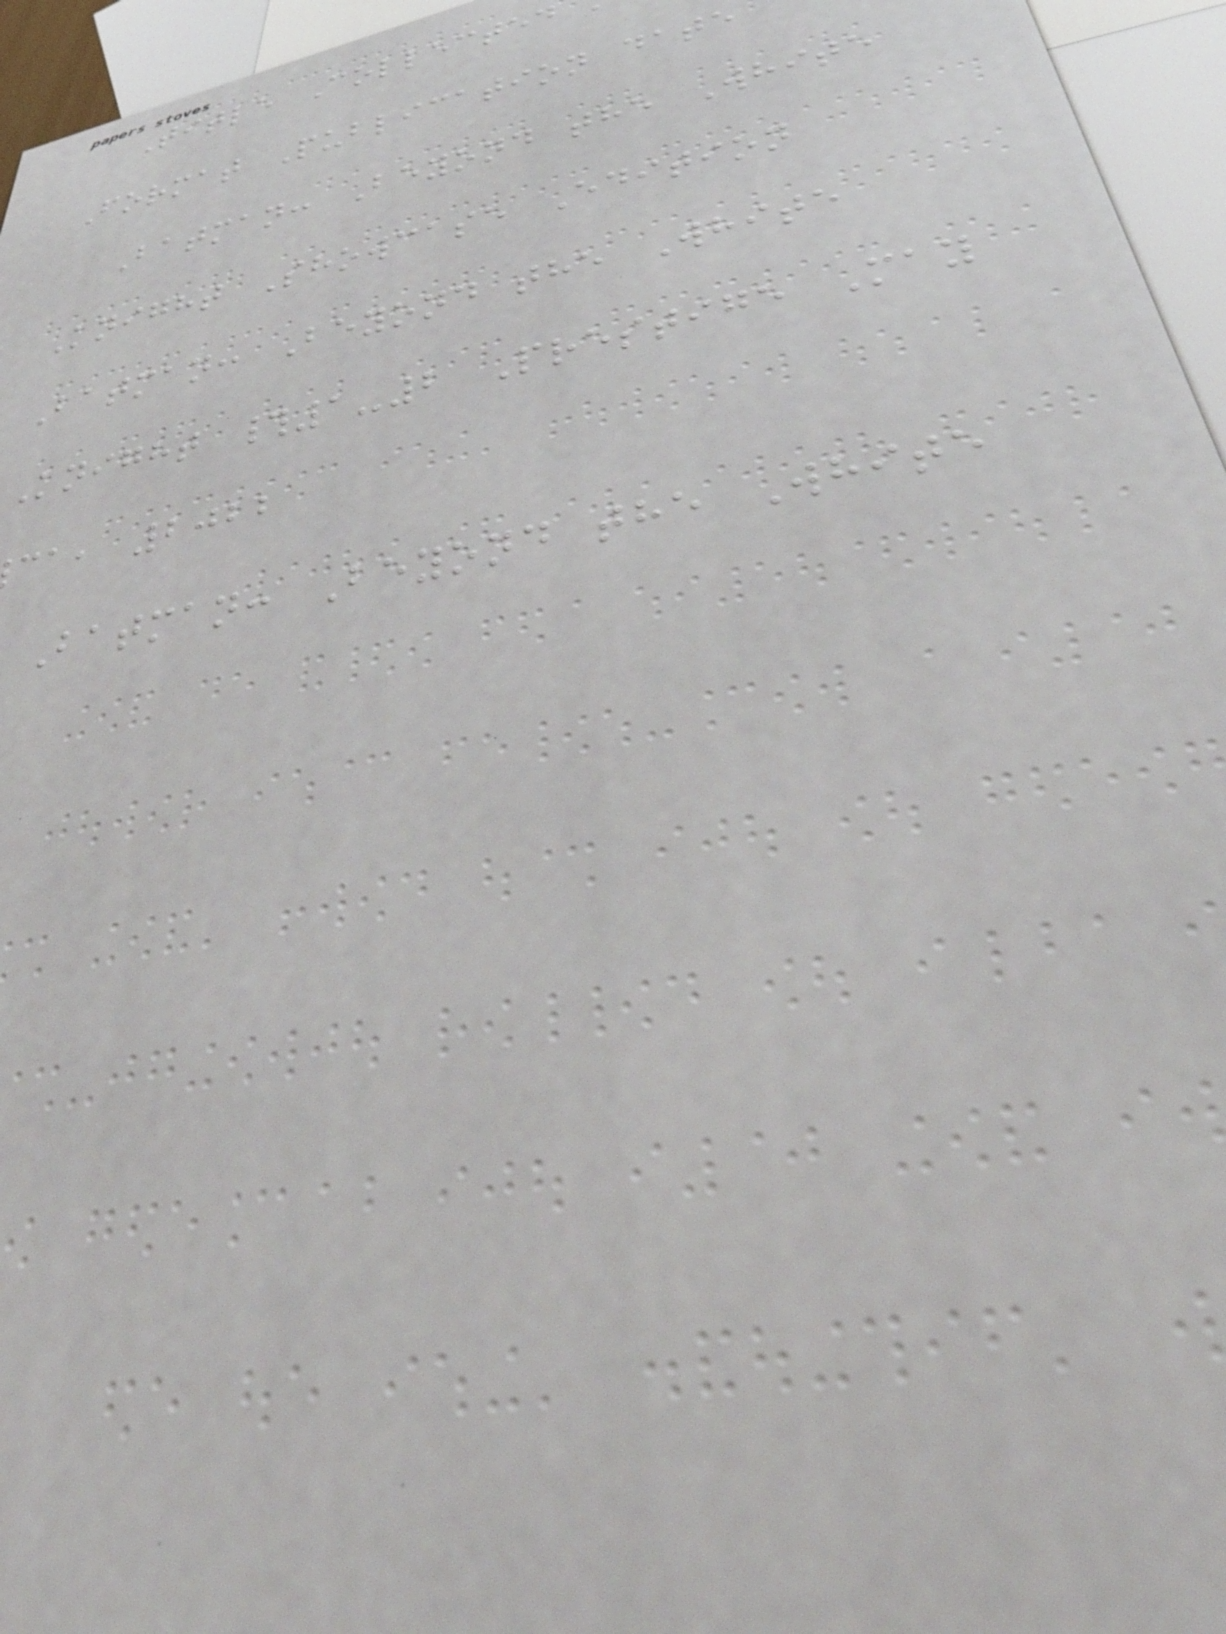Title Collected
Format Publication date
Batman: Beyond the White
Knight Showcase Edition
Batman: Beyond the White
Knight #1-2 Prestige May
ca, 2022
Batman: Beyond the White
